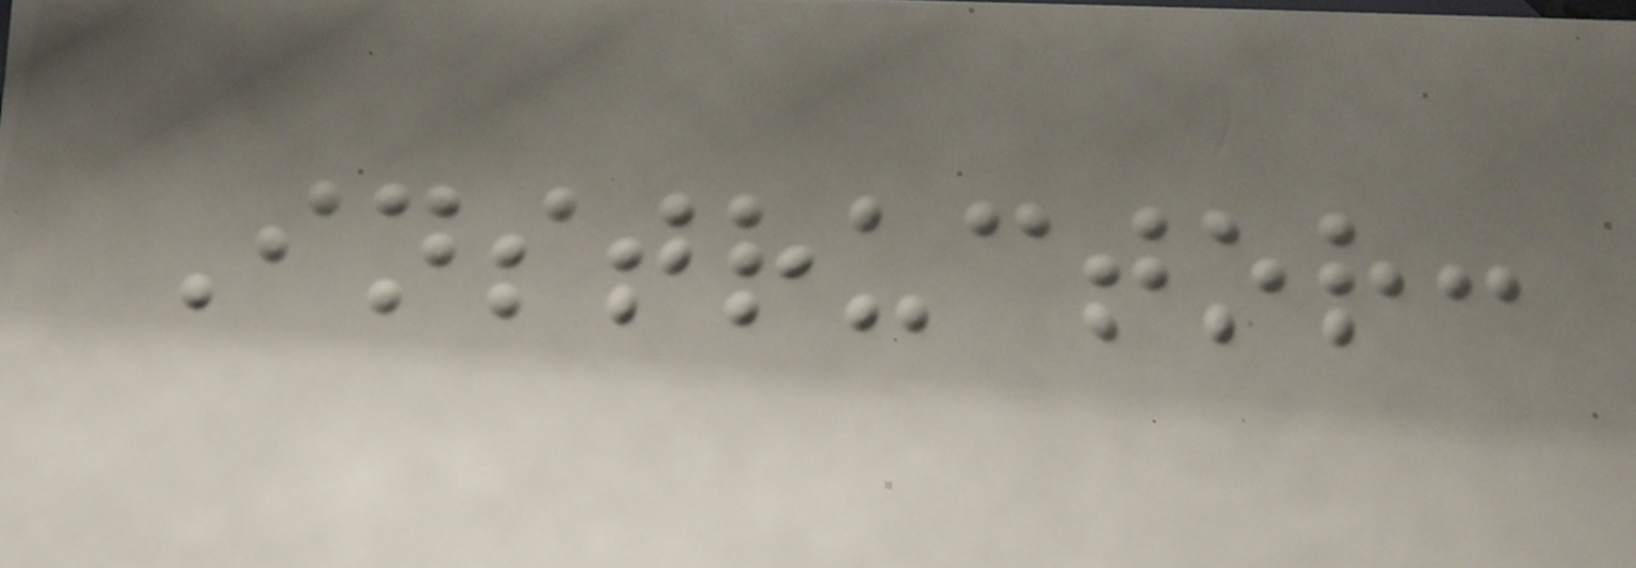Instructor:
